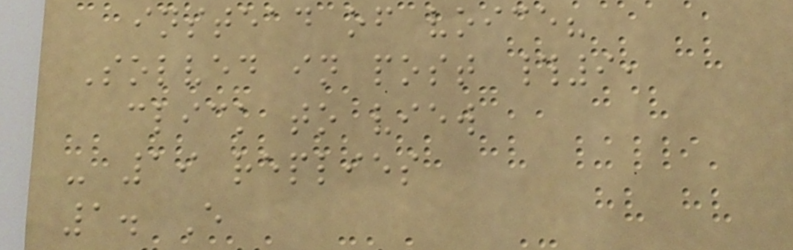instead of voice?
Solved in post #9,
click to view
- 19 replies
1. E
